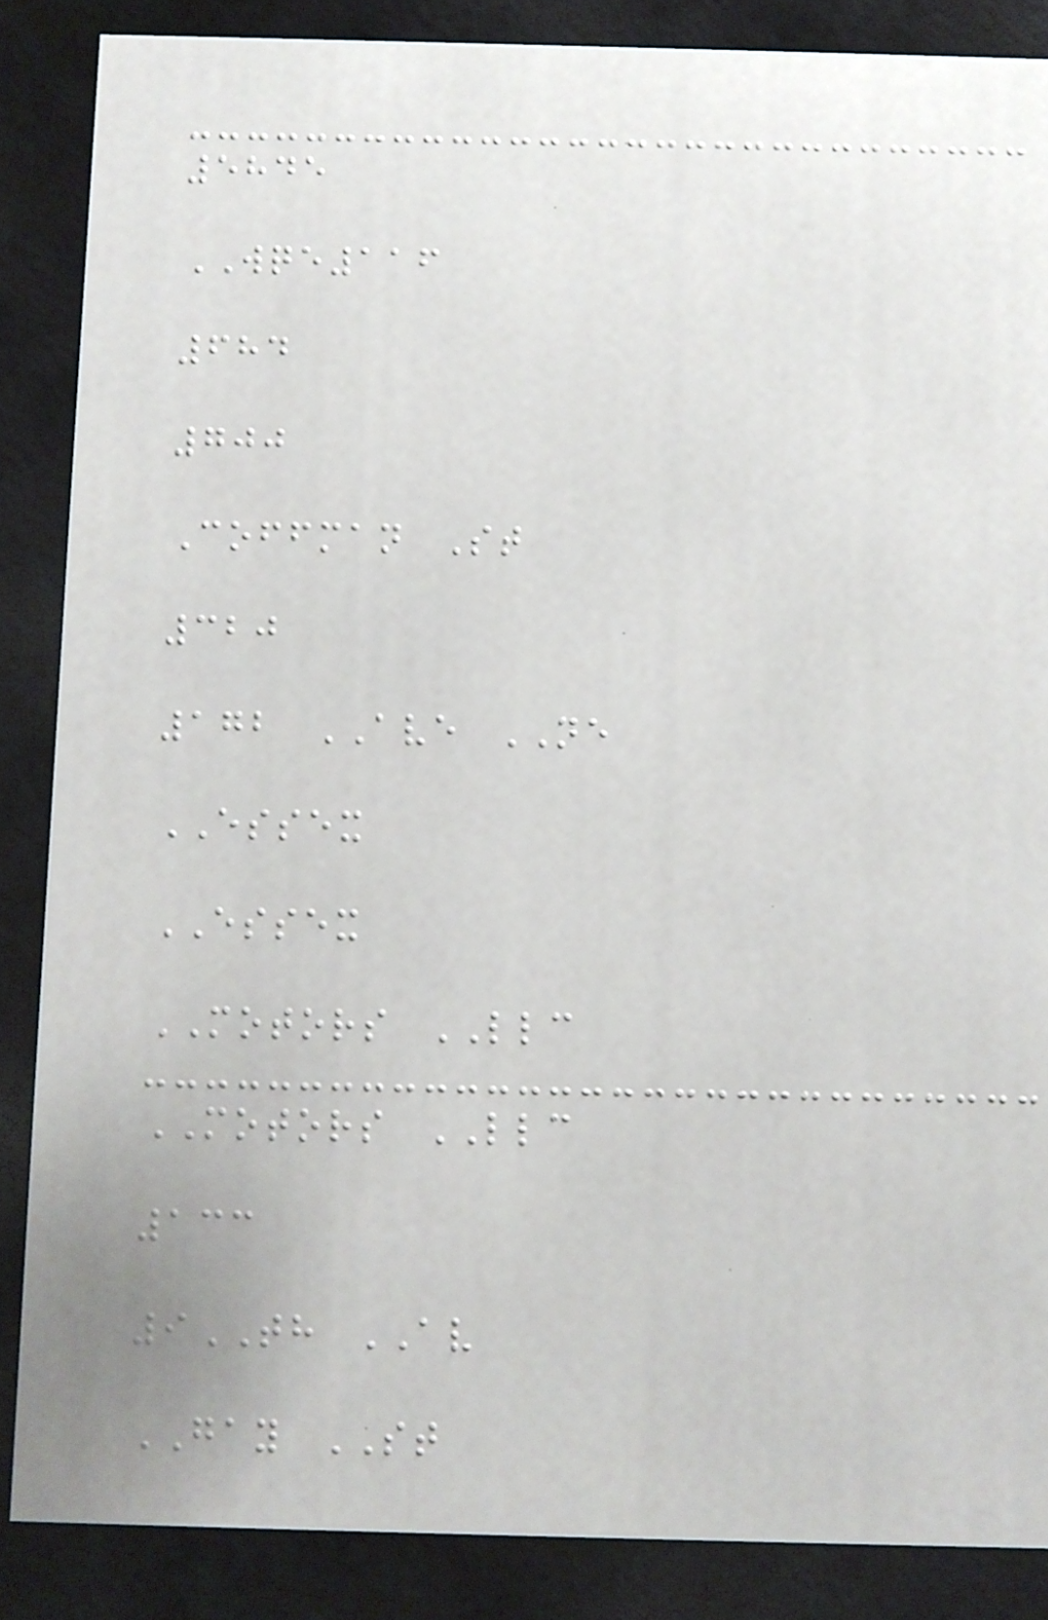5845
WQE116
684
700
Coffman St
320
172 AVE NE
ESSEX
ESSEX
MOTORS LLC
MOTORS LLC
133
9TH AV
GAY ST
